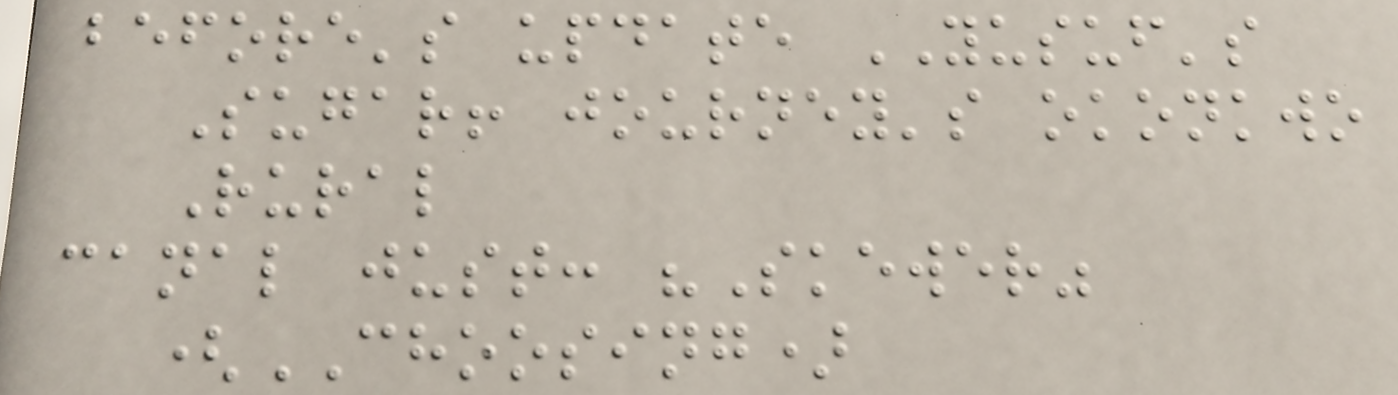before's update YUSUF's
Sugar! journey's okonkwo
Rural
canal just: "Skewer"
(CHOOSING)
